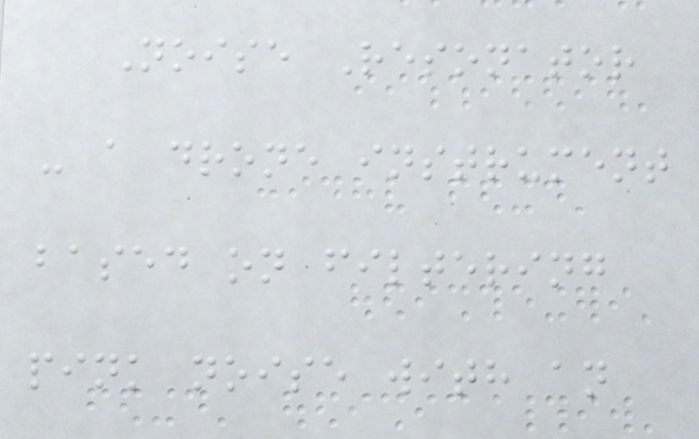Noise Resonator
- a drone instrument
based on filtering
pink noise with an
